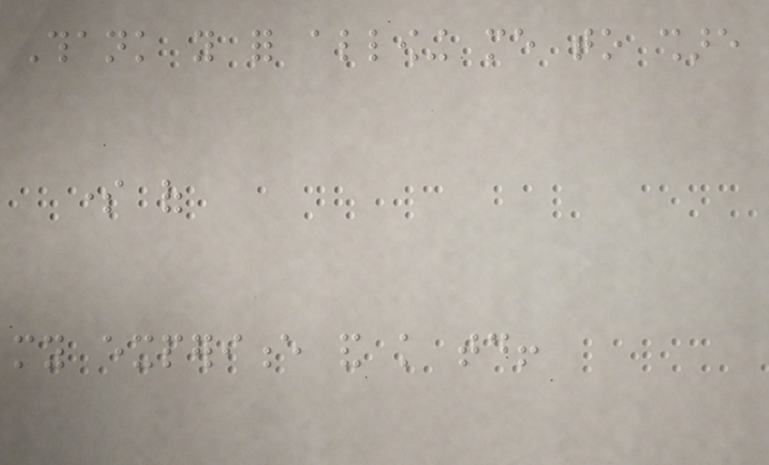Thank you for allowing me to share
some of
my experience and knowledge today!
